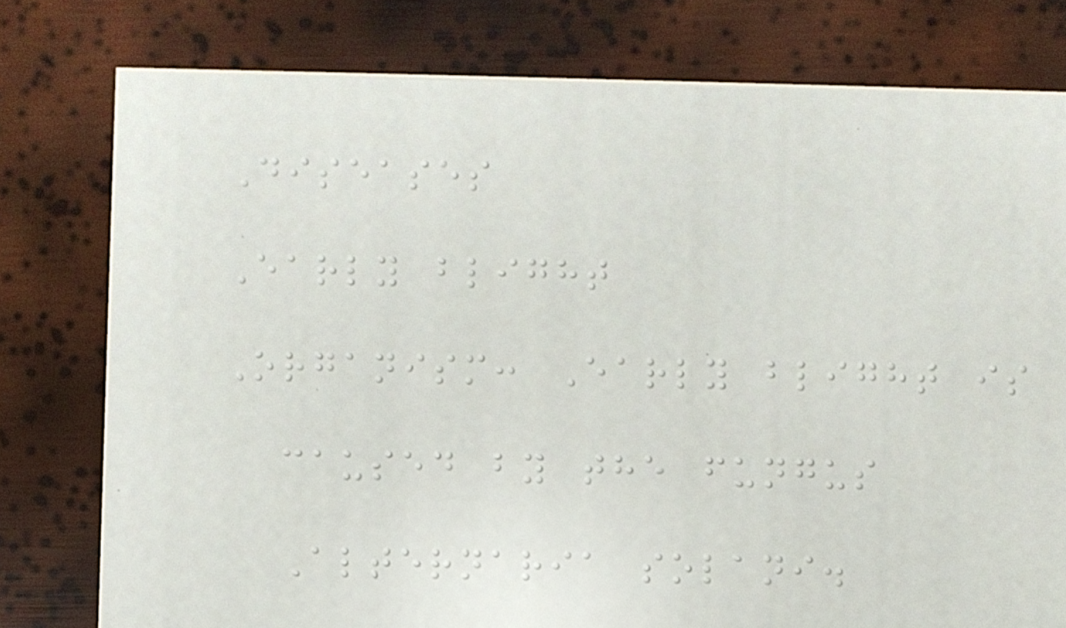Diseases
Early blight
Organism: Early blight is
caused by the fungus
Alternaria solani.
